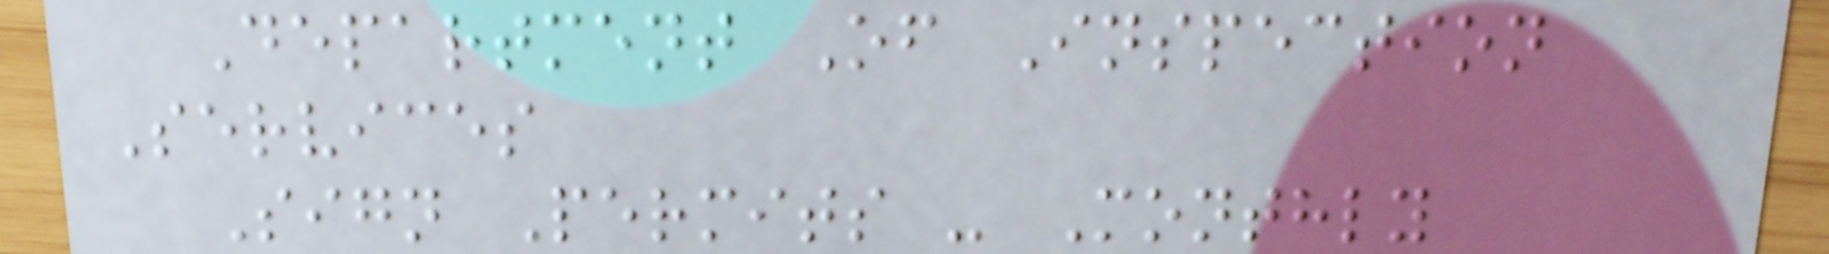Department Of Inspection
Services
Sign Permits - Monthly
